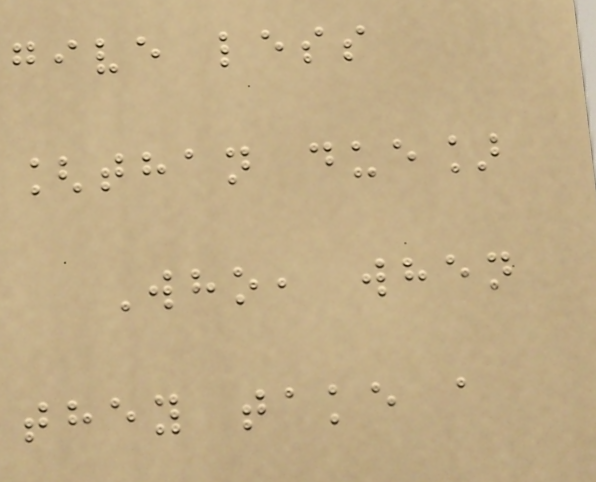give less
[than due]
Who, when
they take a
